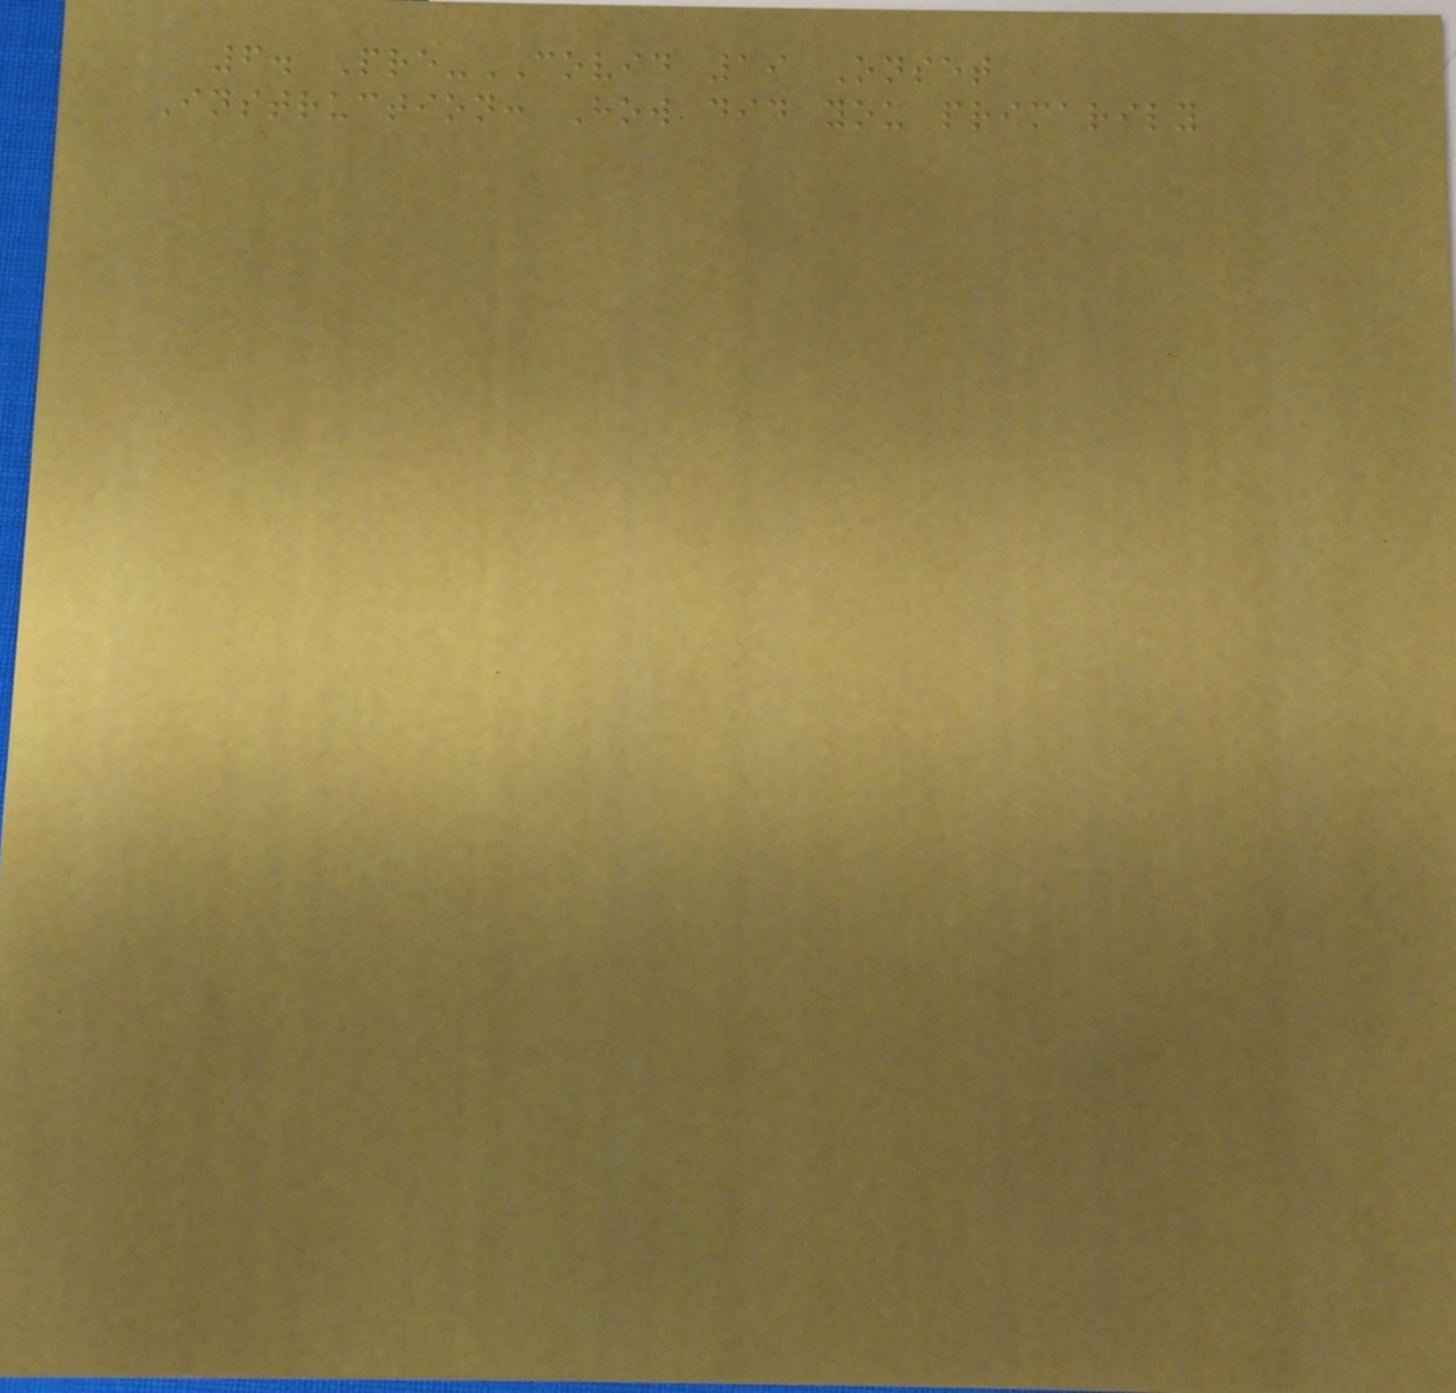6. Pre-COVID 19 Onset
Instruction: How did you primarily
